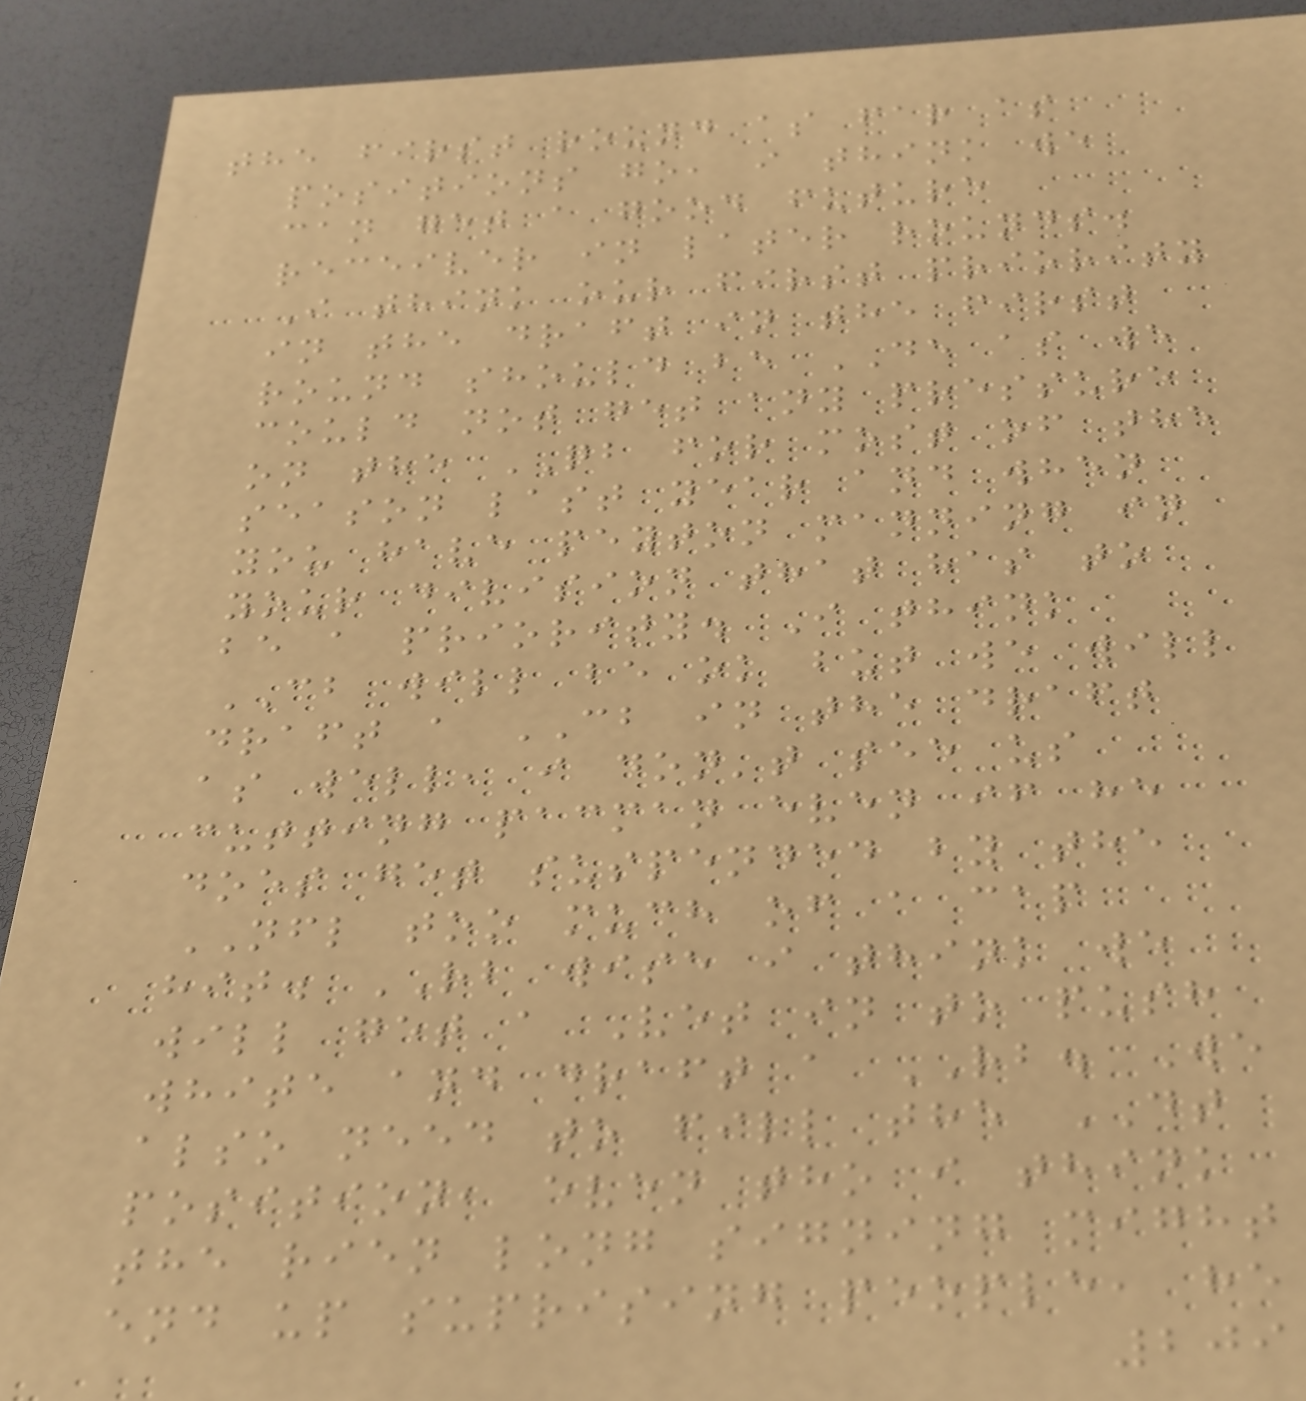the first round as far as
positions go, i think we
can get a good future
receiver in later rounds.
I think our first priority
in the draft in the first
round should be DE as we
could not get any pressure
on the QB for most of the
season last year and when
you have peyton manning in
your division that has to
be a priority. I think
CB will be ok but we will
draft a CB in the draft
as well, i don't see us
cutting pacman even if he
does get suspended by the
NFL too much of a cap
hit. RB wise i think we
will get a Vet in to push
white and draft a RB. We
also need to fill the DT
position, even tho i think
the rien long signing might
end up suprising people, he
209
